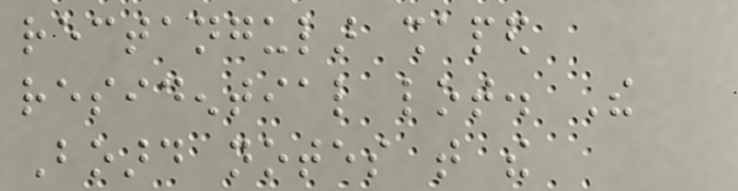rectangular shaped
residential lot. The
Board notes that the
